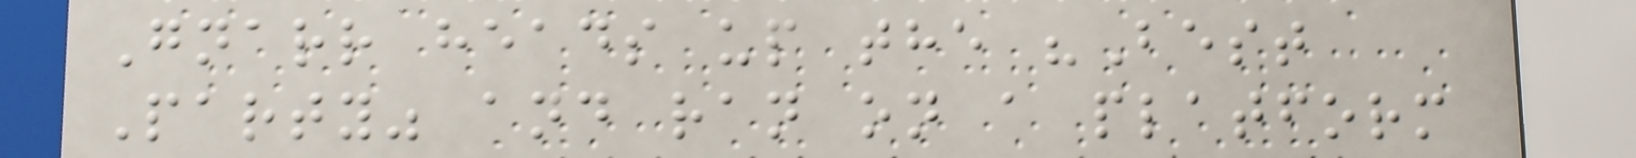Gnarr heads up the "Best
Party" and ran on a platform
